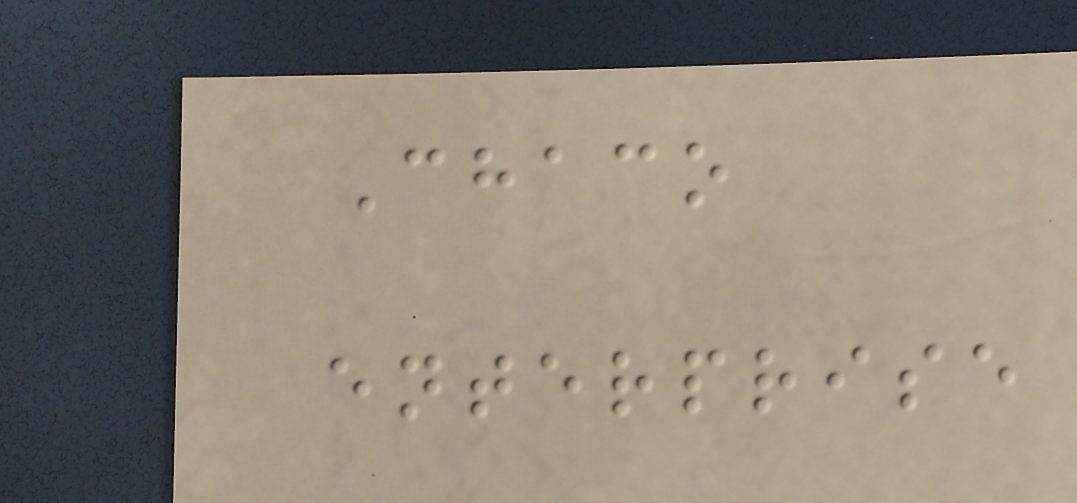Chaco
enterprise
